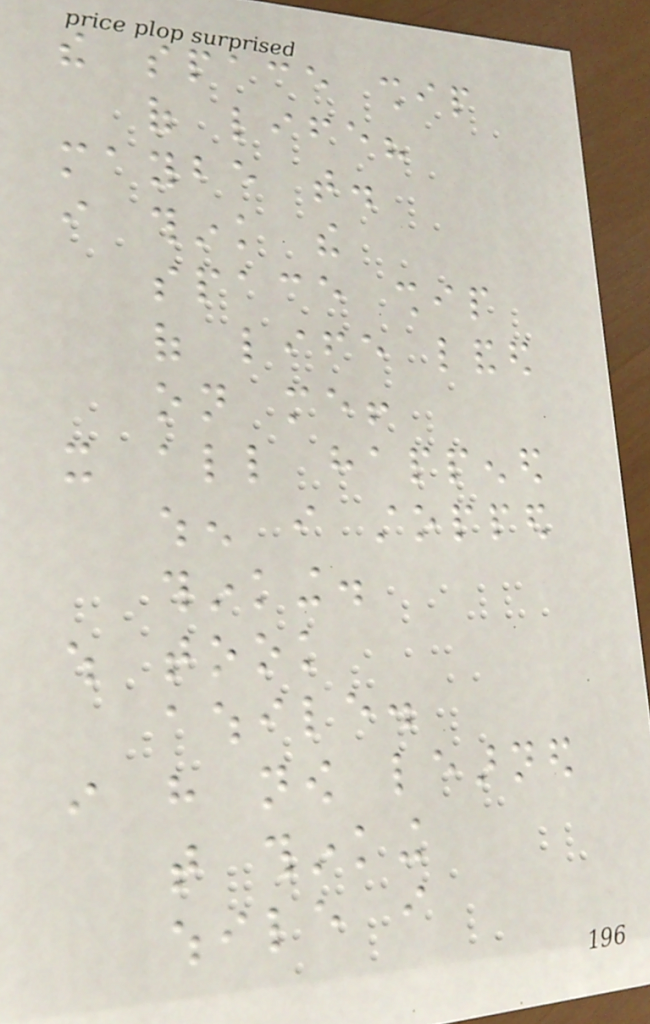the space ship
of life?
maybe that.
i think the
space ship
of life landed
on me!
it all happened
when i stopped
thinking.
which took
awhile.
i have now learned
that thinking
while i
